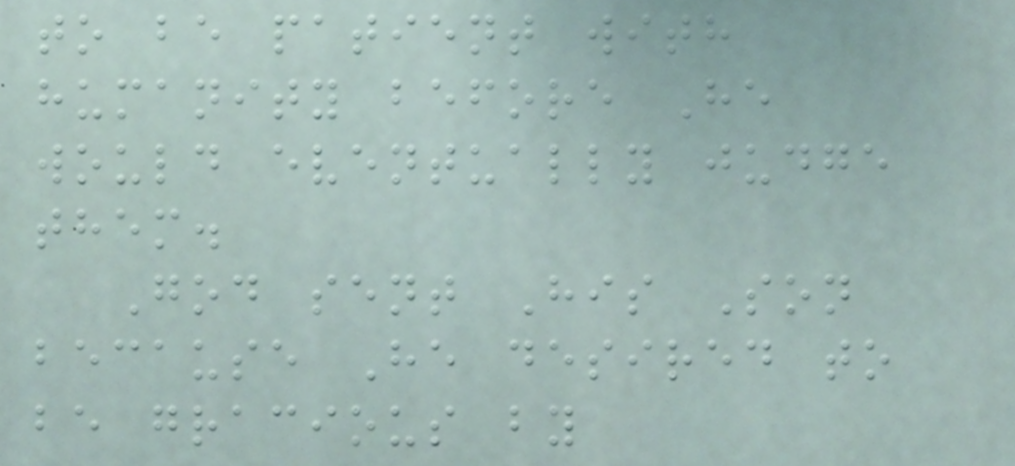to be patient with
humanity before He
would eventually judge
them.
God sent His Son
because He desired to
be gracious by
